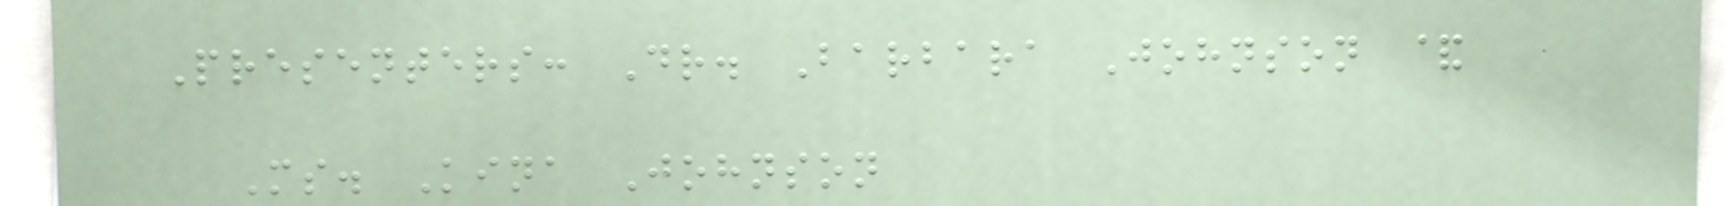Presenters: Dr. Barbara Johnson &
Ms. Kina Johnson
